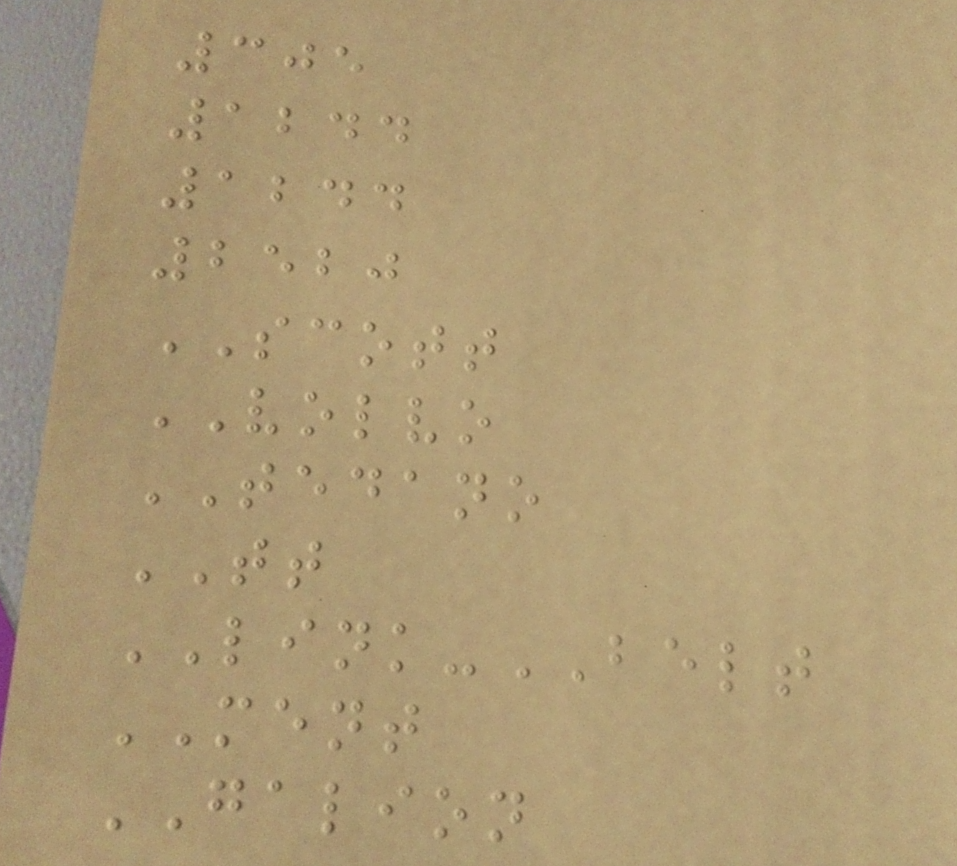305
1244
1244
2520
SCOTT
VOLVO
TEDANO
TT
LINK-BELT
MENT
GALION
